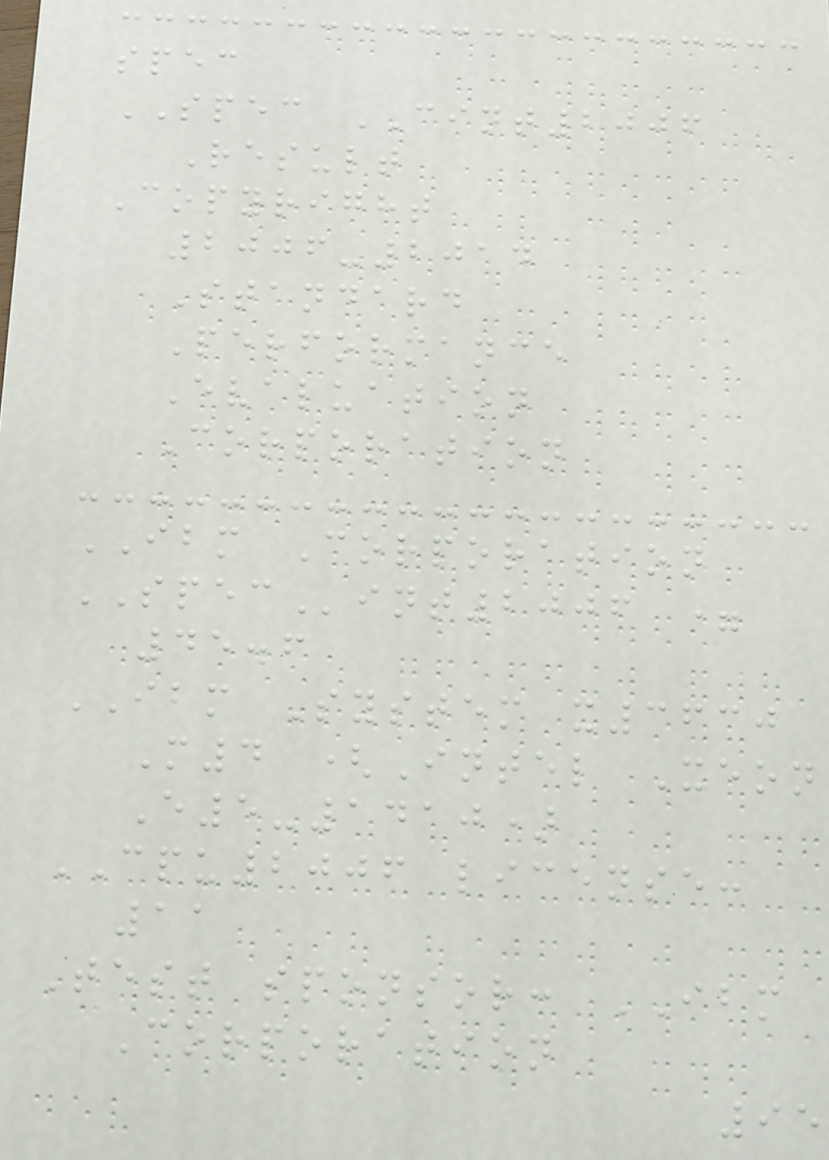spec
SPEC CINT2006
Result
Copyright
2006-2014
Standard
Performance
Evaluation
Corporation
IBM Corporation
SPECint2006 =
45.6
IBM System x3630
M4 (Intel Xeon
E5-1410)
CPU2006 license:
11
Test sponsor: IBM
Corporation
95
